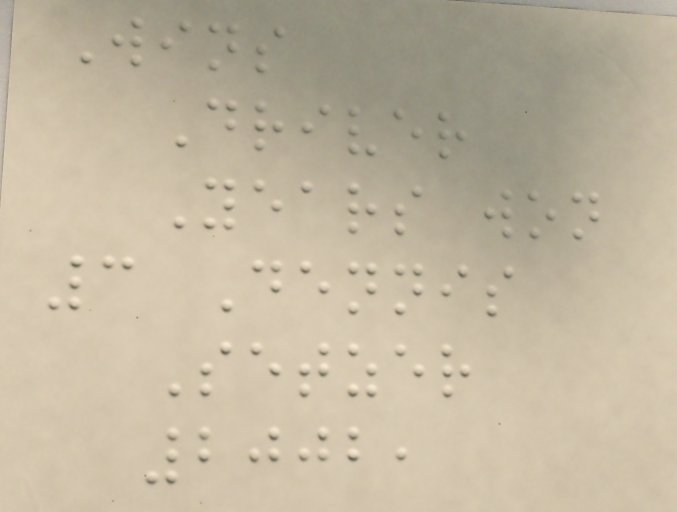Wins
Driver
Years won
3 Dennis
Setzer
2002,
